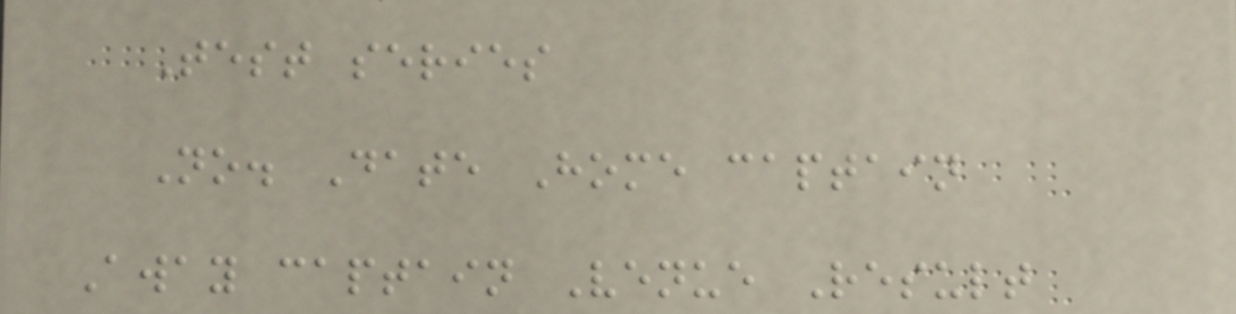Test series
No. Date Home captain
Away captain Venue Result
